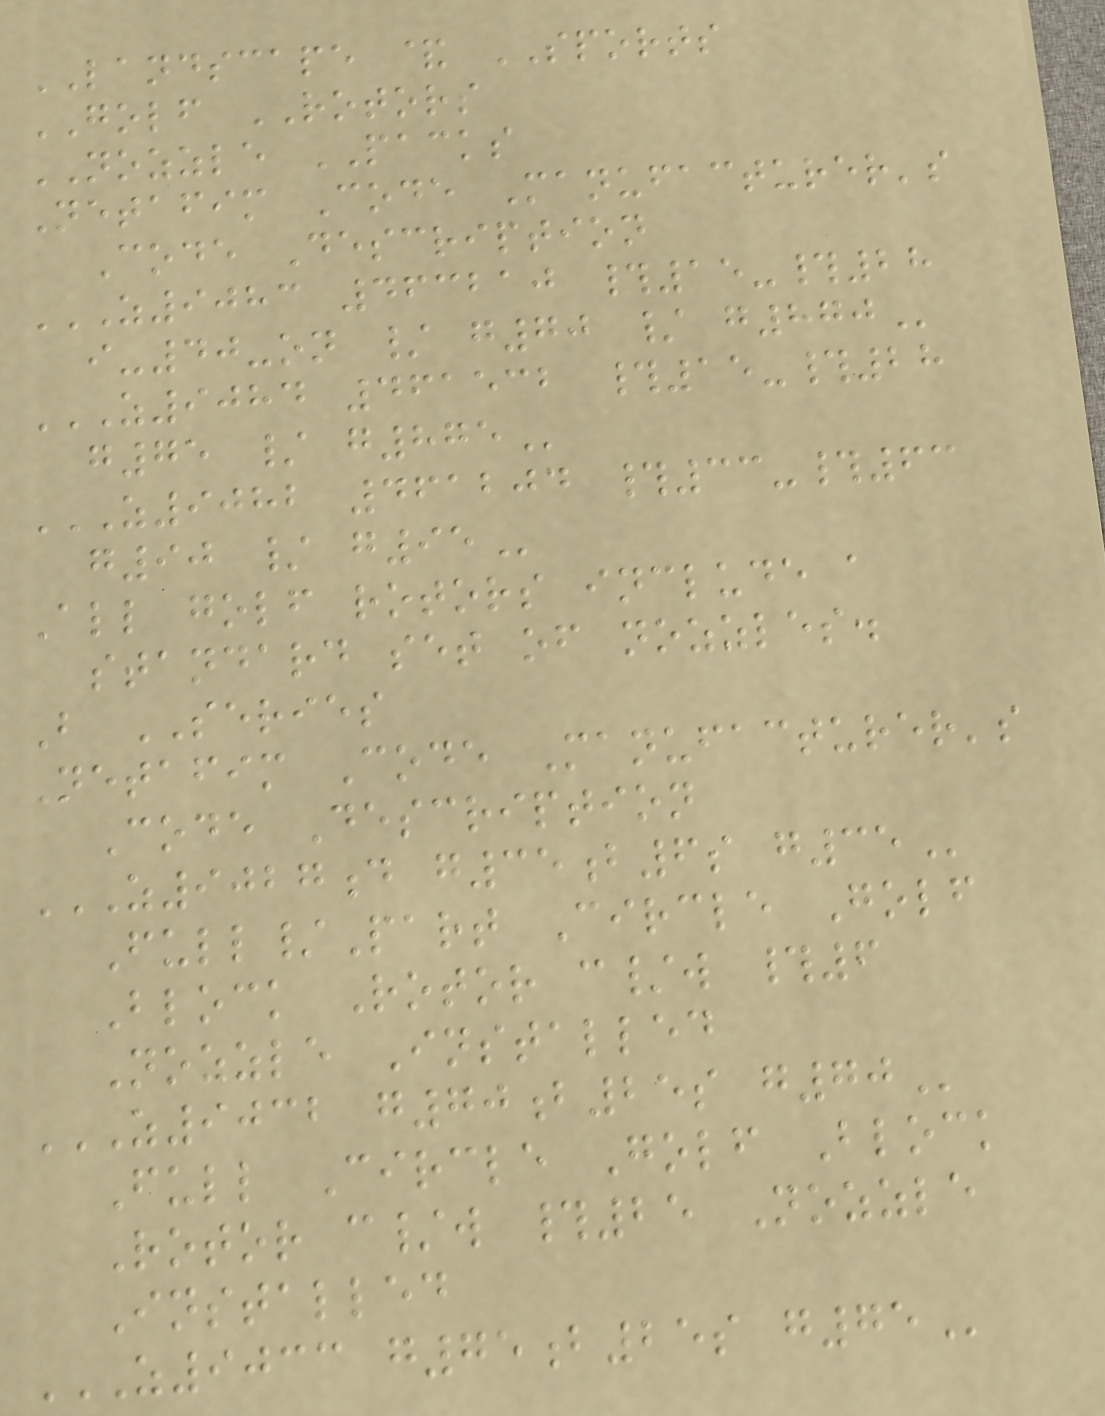LANDSCAPE & SPORTS
GOLF ROTORS
NOZZLE PACKS
Netafim Code Manufacturer's
Code Description
Z9083 463210 #15-#28
I-40-ON / G70 / G870
Z9084 461532 #15-#28
G75 / G875
Z9082 461204 #33-#63
G90 / G95
All golf rotors include a
standard set of nozzles.
B SERIES
Netafim Code Manufacturer's
Code Description
Z9027D G35B6S G35
Full/Part Circle Golf
Block Rotor c/w #6
Nozzle Installed
Z9032 G70B25S G70
Full Circle Golf Block
Rotor c/w #25 Nozzle
Installed
Z9033 G75B25S G75
